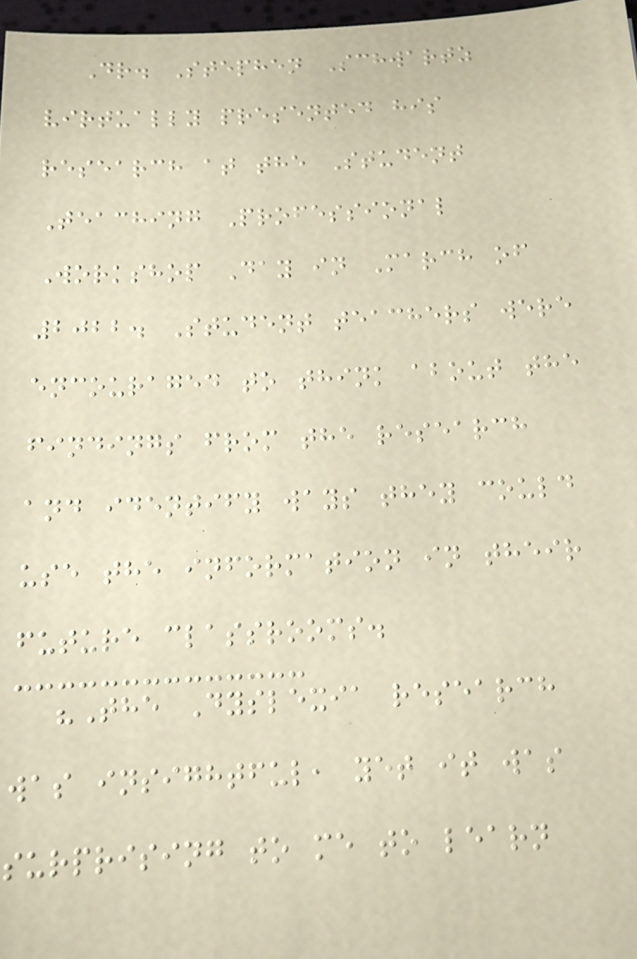Dr. Stephen Schwartz
virtually presented his
research at the Student
Teaching Professional
Workshop Day in March of
2022. Student teachers were
encouraged to think about the
findings from the research
and identify ways they could
use the information in their
future classrooms.
"The Dyslexia research
was insightful, yet it was
surprising to me to learn
